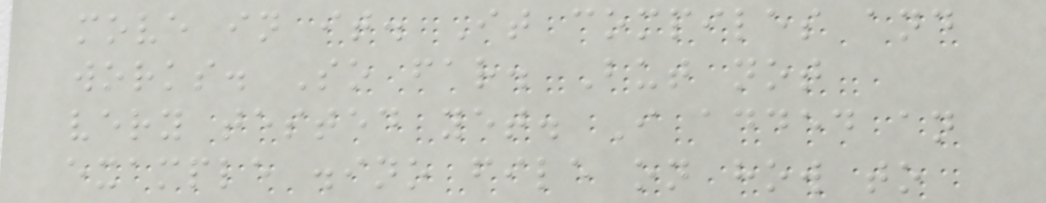move in it. It compiles and
works. So far. But not
very tested yet. I added an
example .ino file on how to
